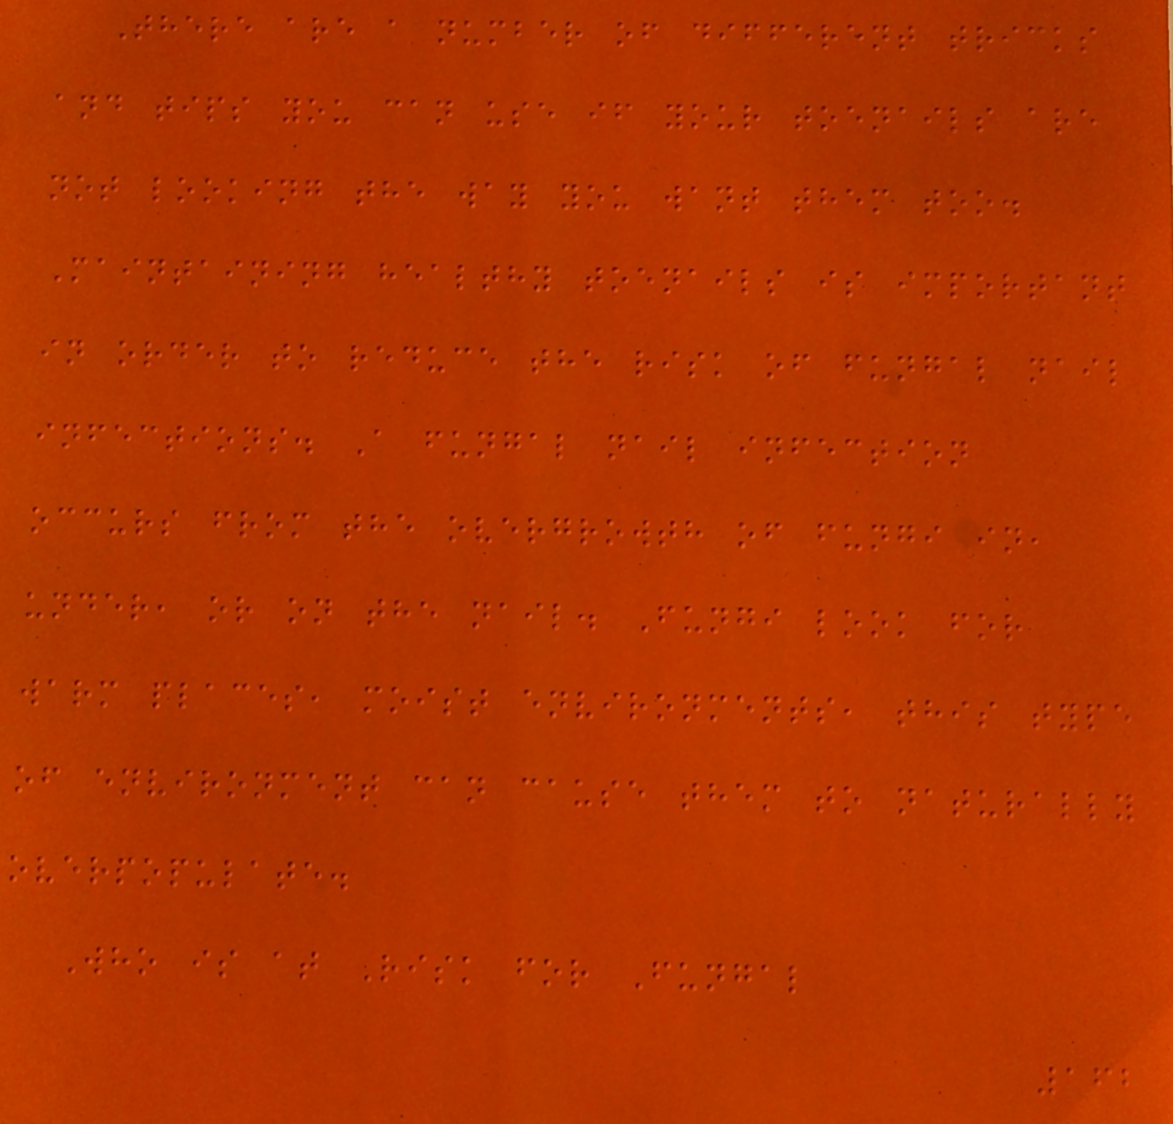There are a number of different tricks
and tips you can use if your toenails are
not looking the way you want them too.
Maintaining healthy toenails is important
in order to reduce the risk of fungal nail
infections. A fungal nail infection
occurs from the overgrowth of fungi in,
under, or on the nail. Fungi look for
warm places, moist environments, this type
of environment can cause them to naturally
overpopulate.
Who is at Risk for Fungal
162
